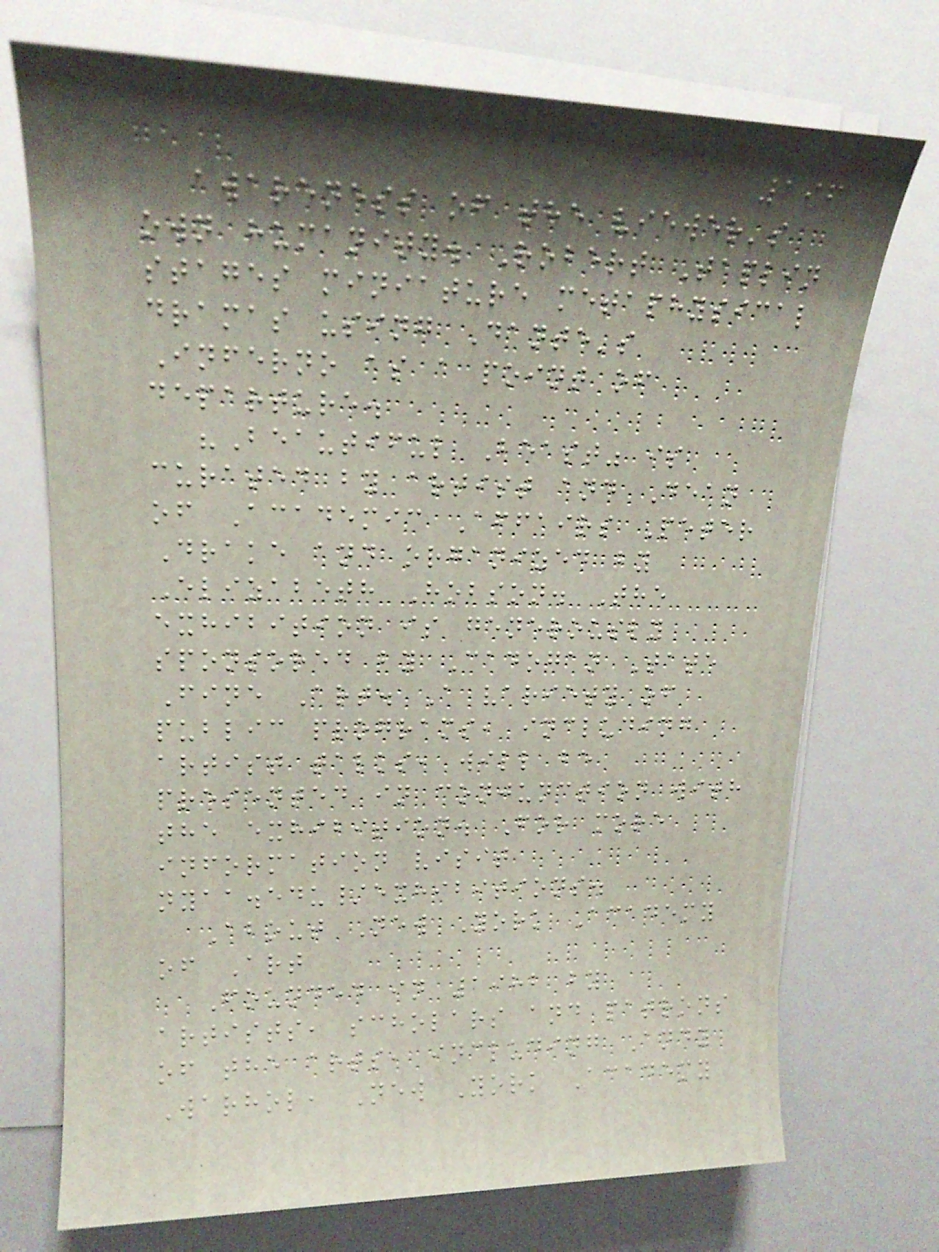196
awareness of the viewer's
own humanity. Robert Taplin
stages miniature metaphysical
dramas using Dante's
Inferno as a point of
departure.
"Beautiful Beast" is
curated by artist and Dean
of Academic Affairs Peter
Drake and organized by
Elizabeth Hobson. The
exhibition is generously
sponsored by Cadogan Tate
Fine Art. A variety of
public programs, including
artist talks, will be
presented in conjunction with
the exhibition. For more
information visit
nyaa.edu/exhibitions.
About New York Academy
of Art
Founded in 1982 by
artists, scholars and patrons
of the arts, including Andy
Warhol, New York Academy
